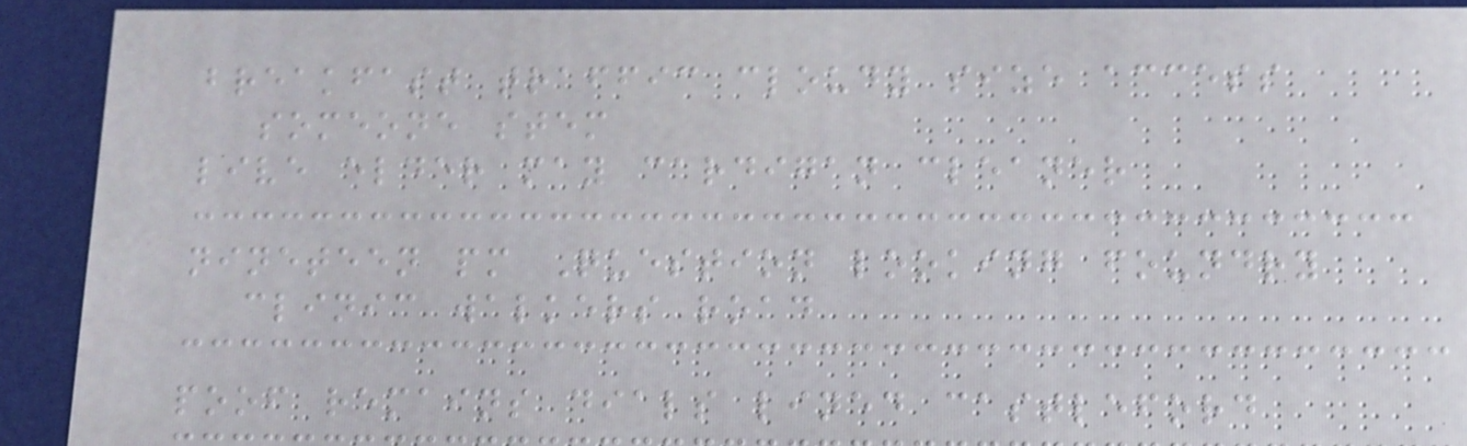breakfast traffic cloudy size access
someone stem
live elder may cardigan cleaner
nineteen pm Question looking foundry
clinic walkers road
poof remains dials lined castleford
